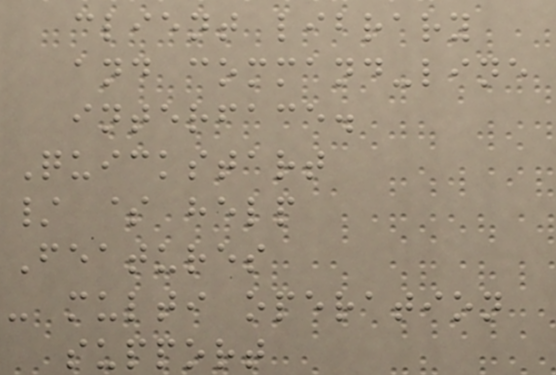client library
and command-line
interface.
Quickstart
/ $ help
Features
- multi operation
support
